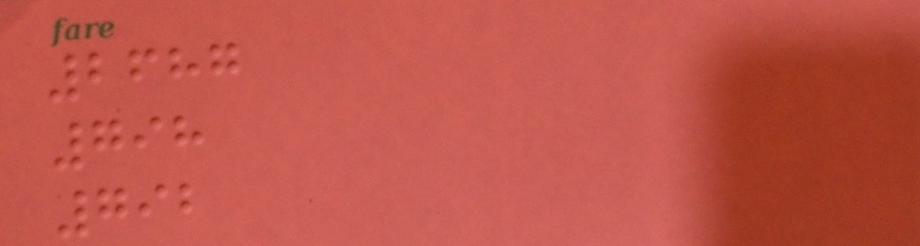2687
798
792
